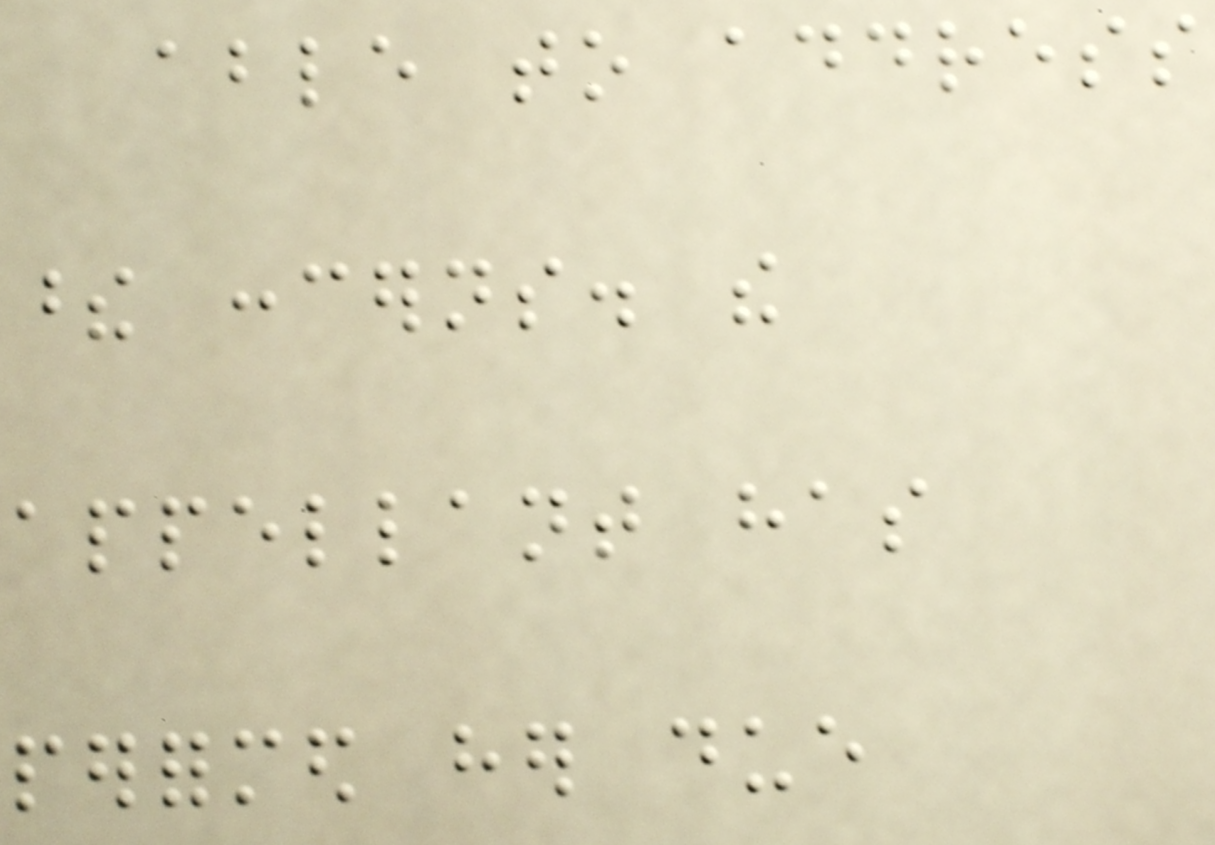able to address
these concerns. the
appellant has
performed her due
